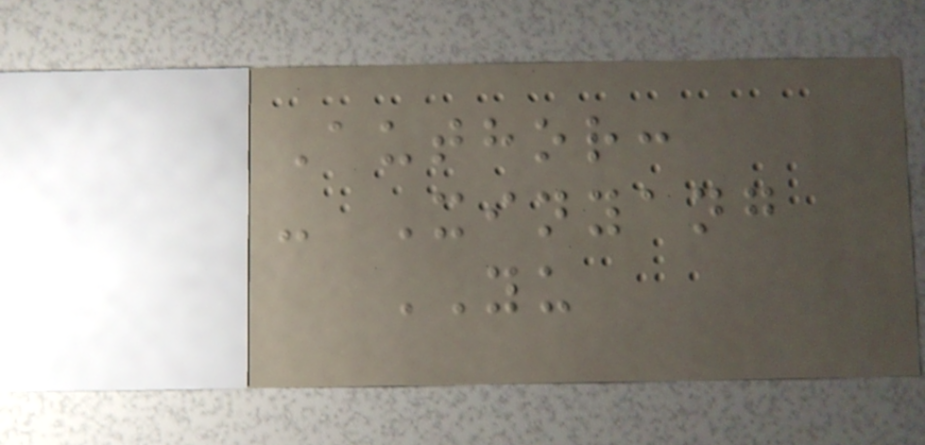Author:
- Xinyang
YU
